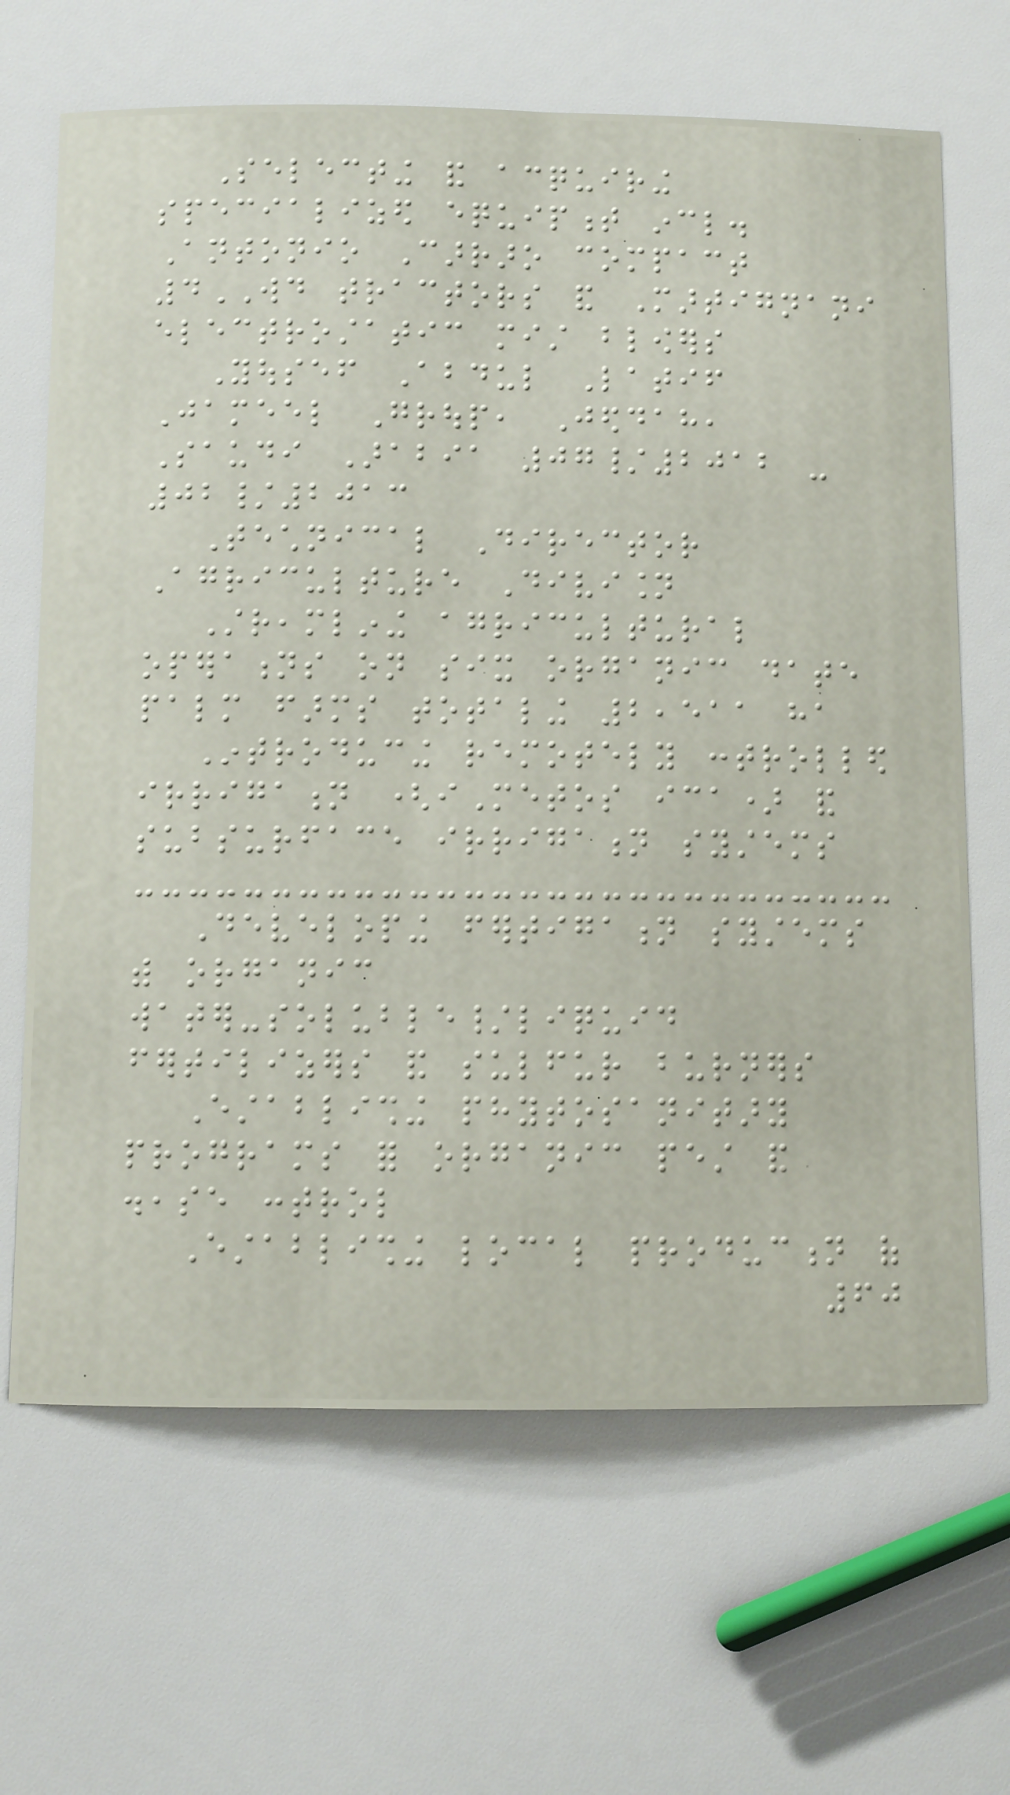Selecting and acquiring
specialized equipment incl.
Antonio Carraro compact
4WD tractors and Martignani
electrostatic mist blowers
Yousef Abdul Latif
Jameel Group, Jeddah,
Saudi Arabia 07/2012 -
02/2013
Technical Director
Agriculture Division
Streamlining agricultural
operations on six organic date
palm farms totaling 2,511 ha
Introducing remotely controlled
irrigation (iMetos ica) and
subsurface irrigation systems
Developing fertigation systems
with organic
water-soluble/liquid
fertilizers and sulfur burners
Establishing phytosanitary
programs for organic pest and
disease control
Establishing local production of
60
